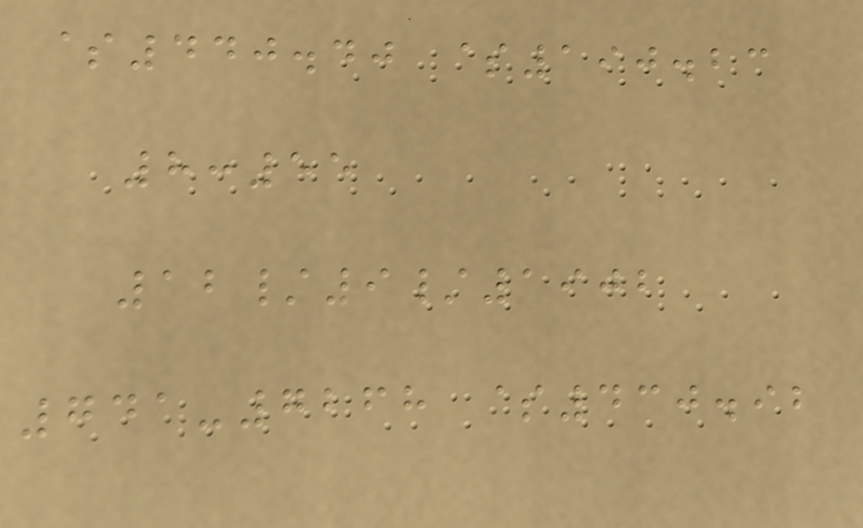$440.40 $190.23
8:55
12/9/1902
741-7268 $430.92
